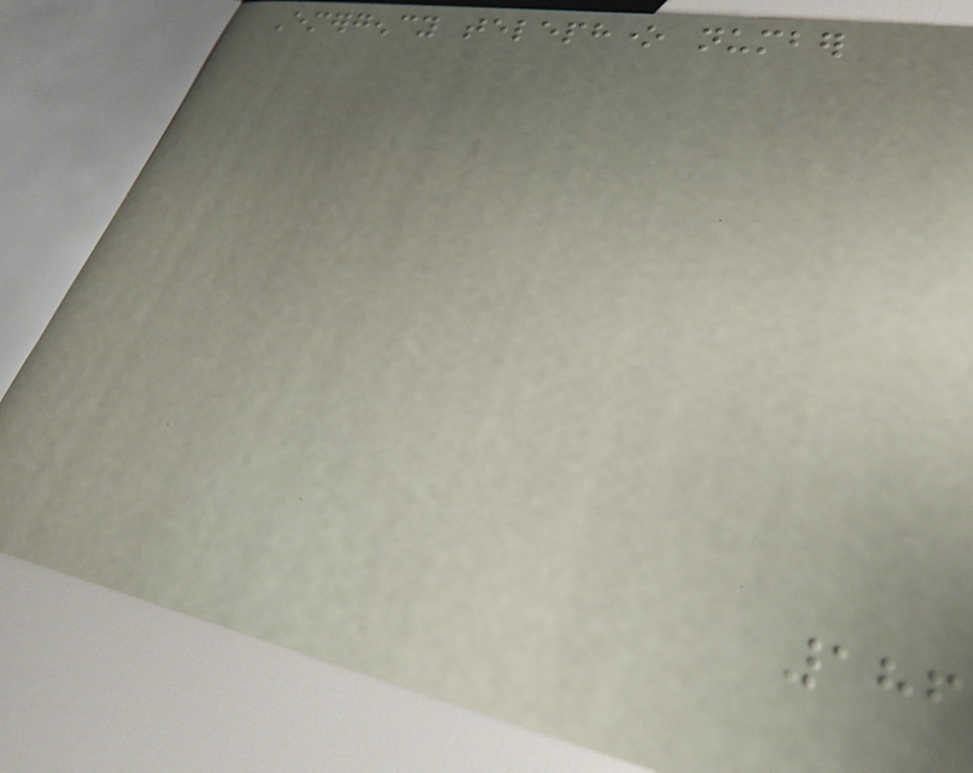Emergency telephone number
186
